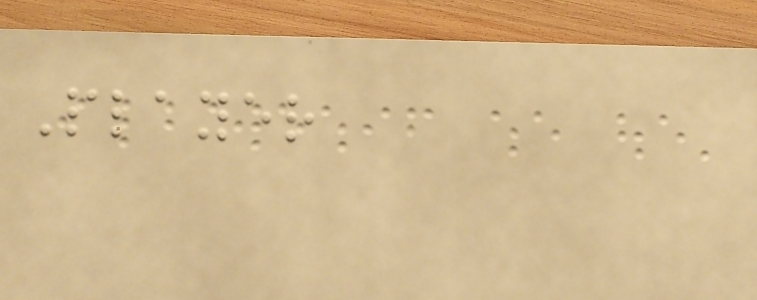Player
